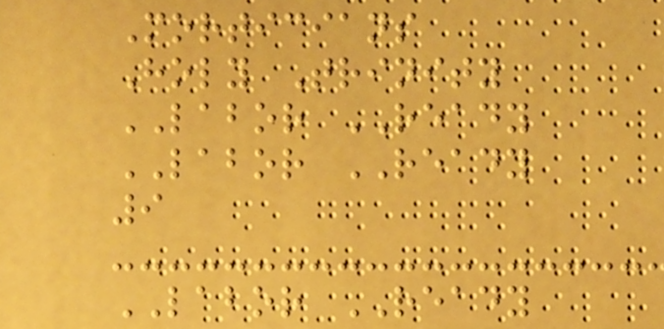Morticians
Holy Trinity
LABOR READY
LABOR READY
9
LABOR READY
